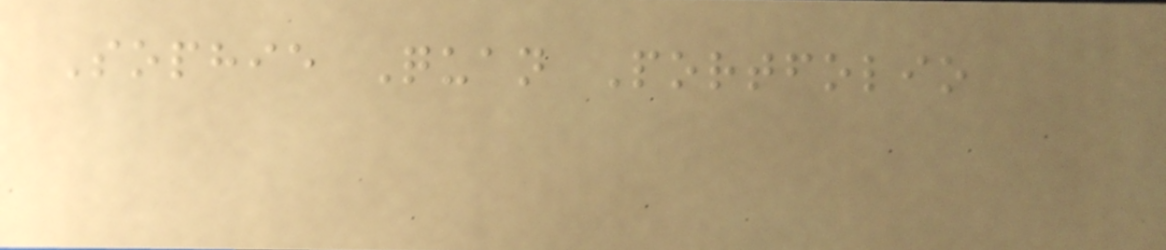Sophie Quan Portfolio
